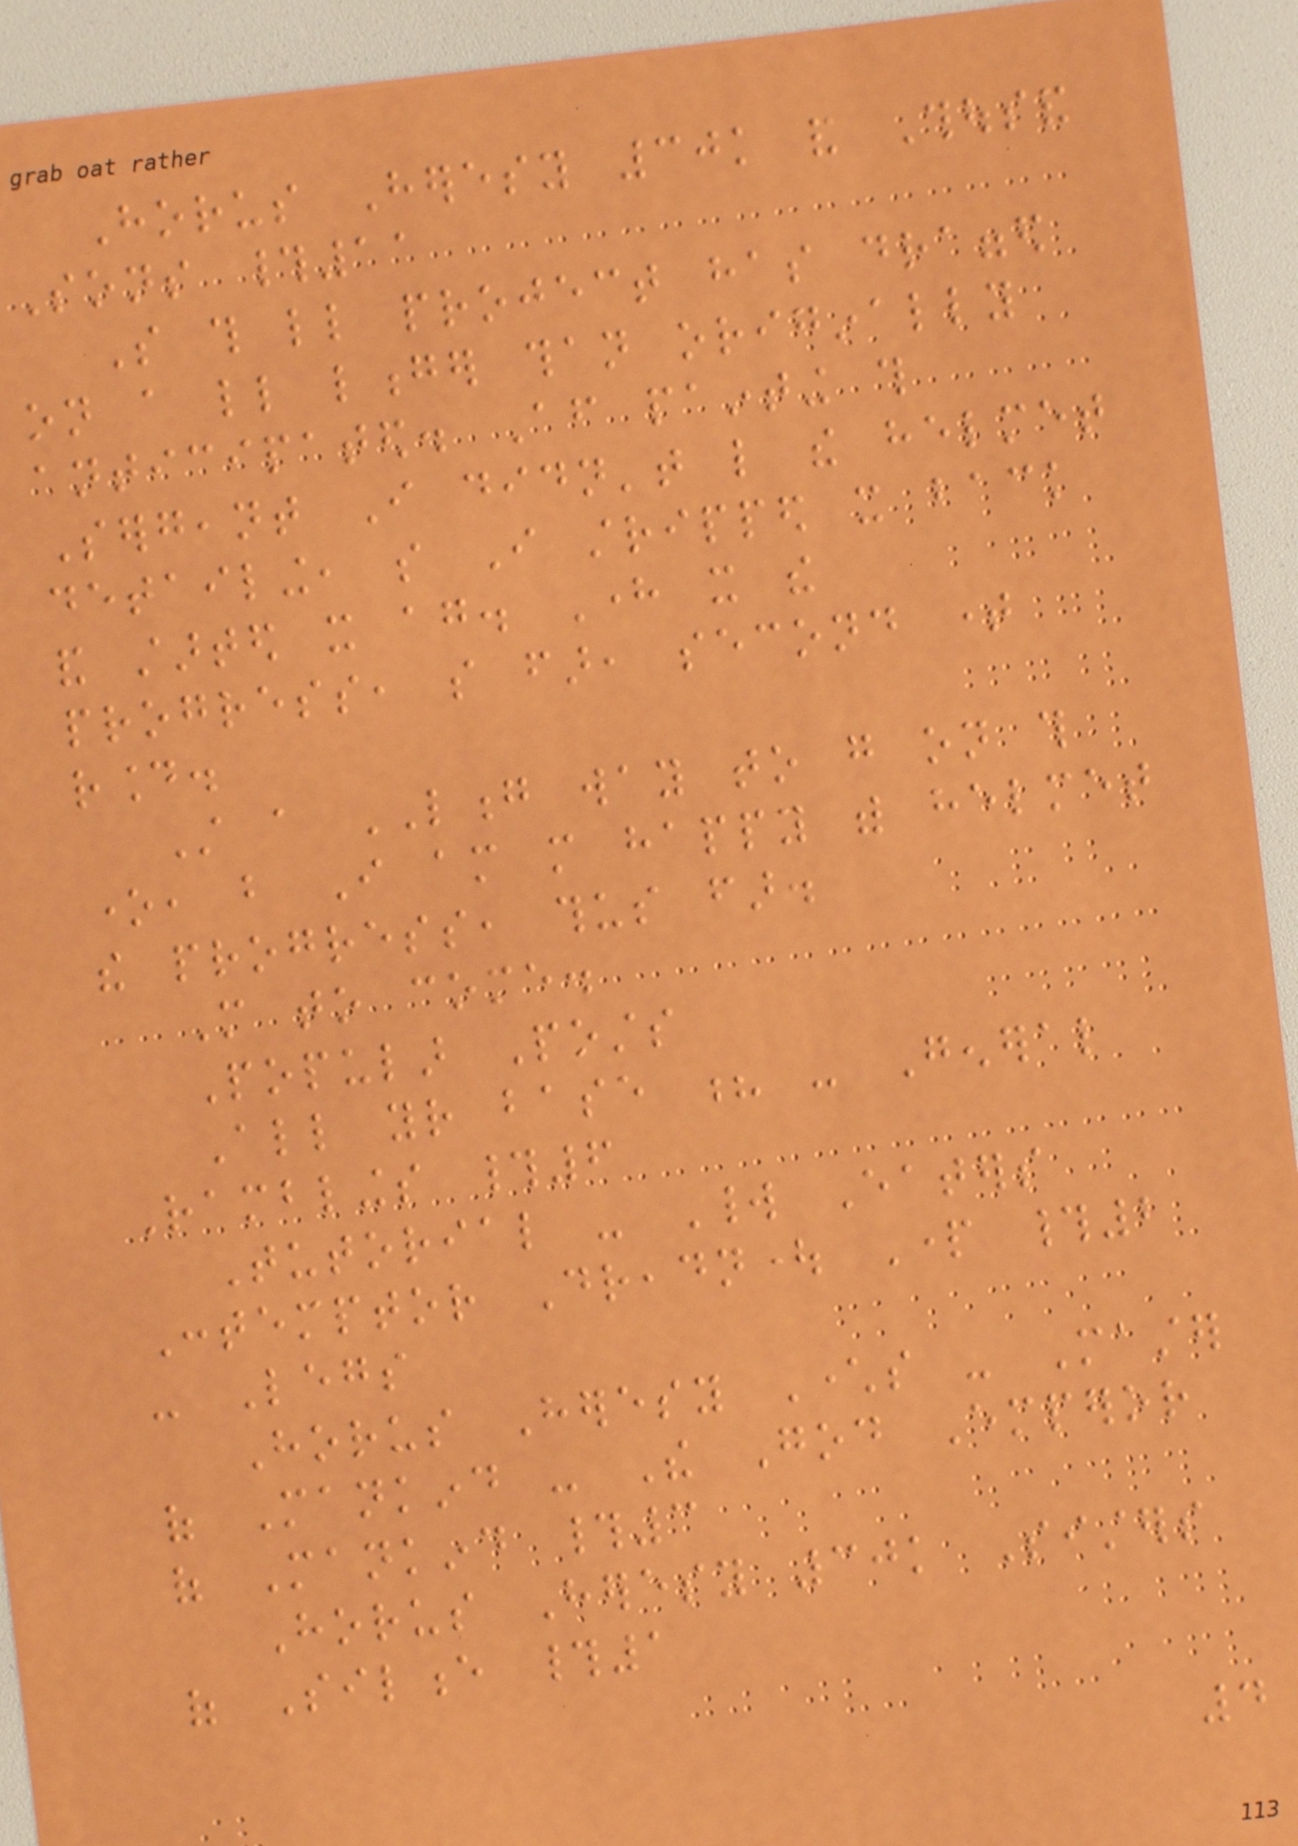Horus Heresy 30k and Thousand
Sons #11
So this little project has dragged
on a little longer than originally
anticipated. After painting this
Sergeant I didn't like the helmet
detailing, so I stripped it back
and started it again. Here it the
progress, so far, second time
round.
Still a LONG way to go on this
one, but I am more happy with helmet
the progress, thus far.
More to come.
Popular Posts
All your base ? - General
Ramblings #6
Tutorial - World Eaters
Contemptor Dreadnought Part #2
- Legs
Horus Heresy Characters - Master
of Mankind - The God Emperor
of Mankind #3
Horus Heresy 30k Sisters
of Silence #1
4
